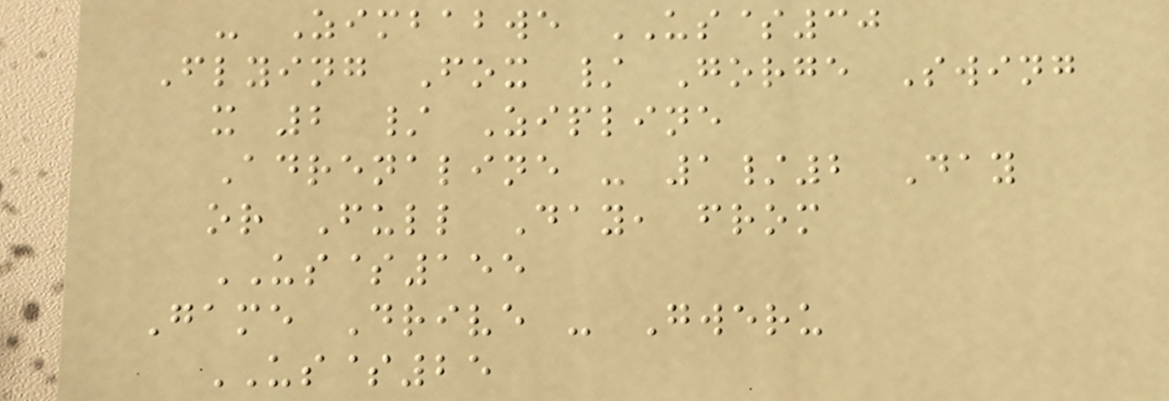- Zimbabwe US$30
Flying Fox / Gorge Swing
x 2 / Zipline
Adrenaline - 1/2 Day
or Full Day, from
US$155
Game Drive - Gweru
US$25
